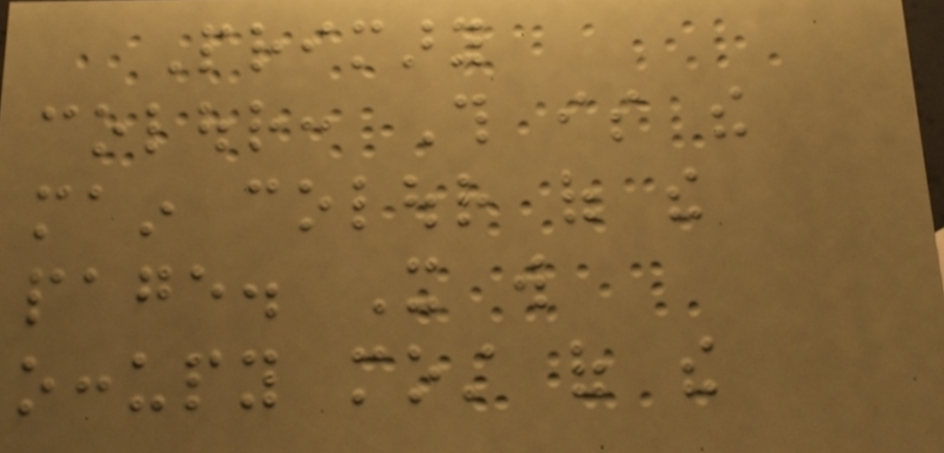Primary
colour: This is the
main colour of the
page. It will
occupy most of the
